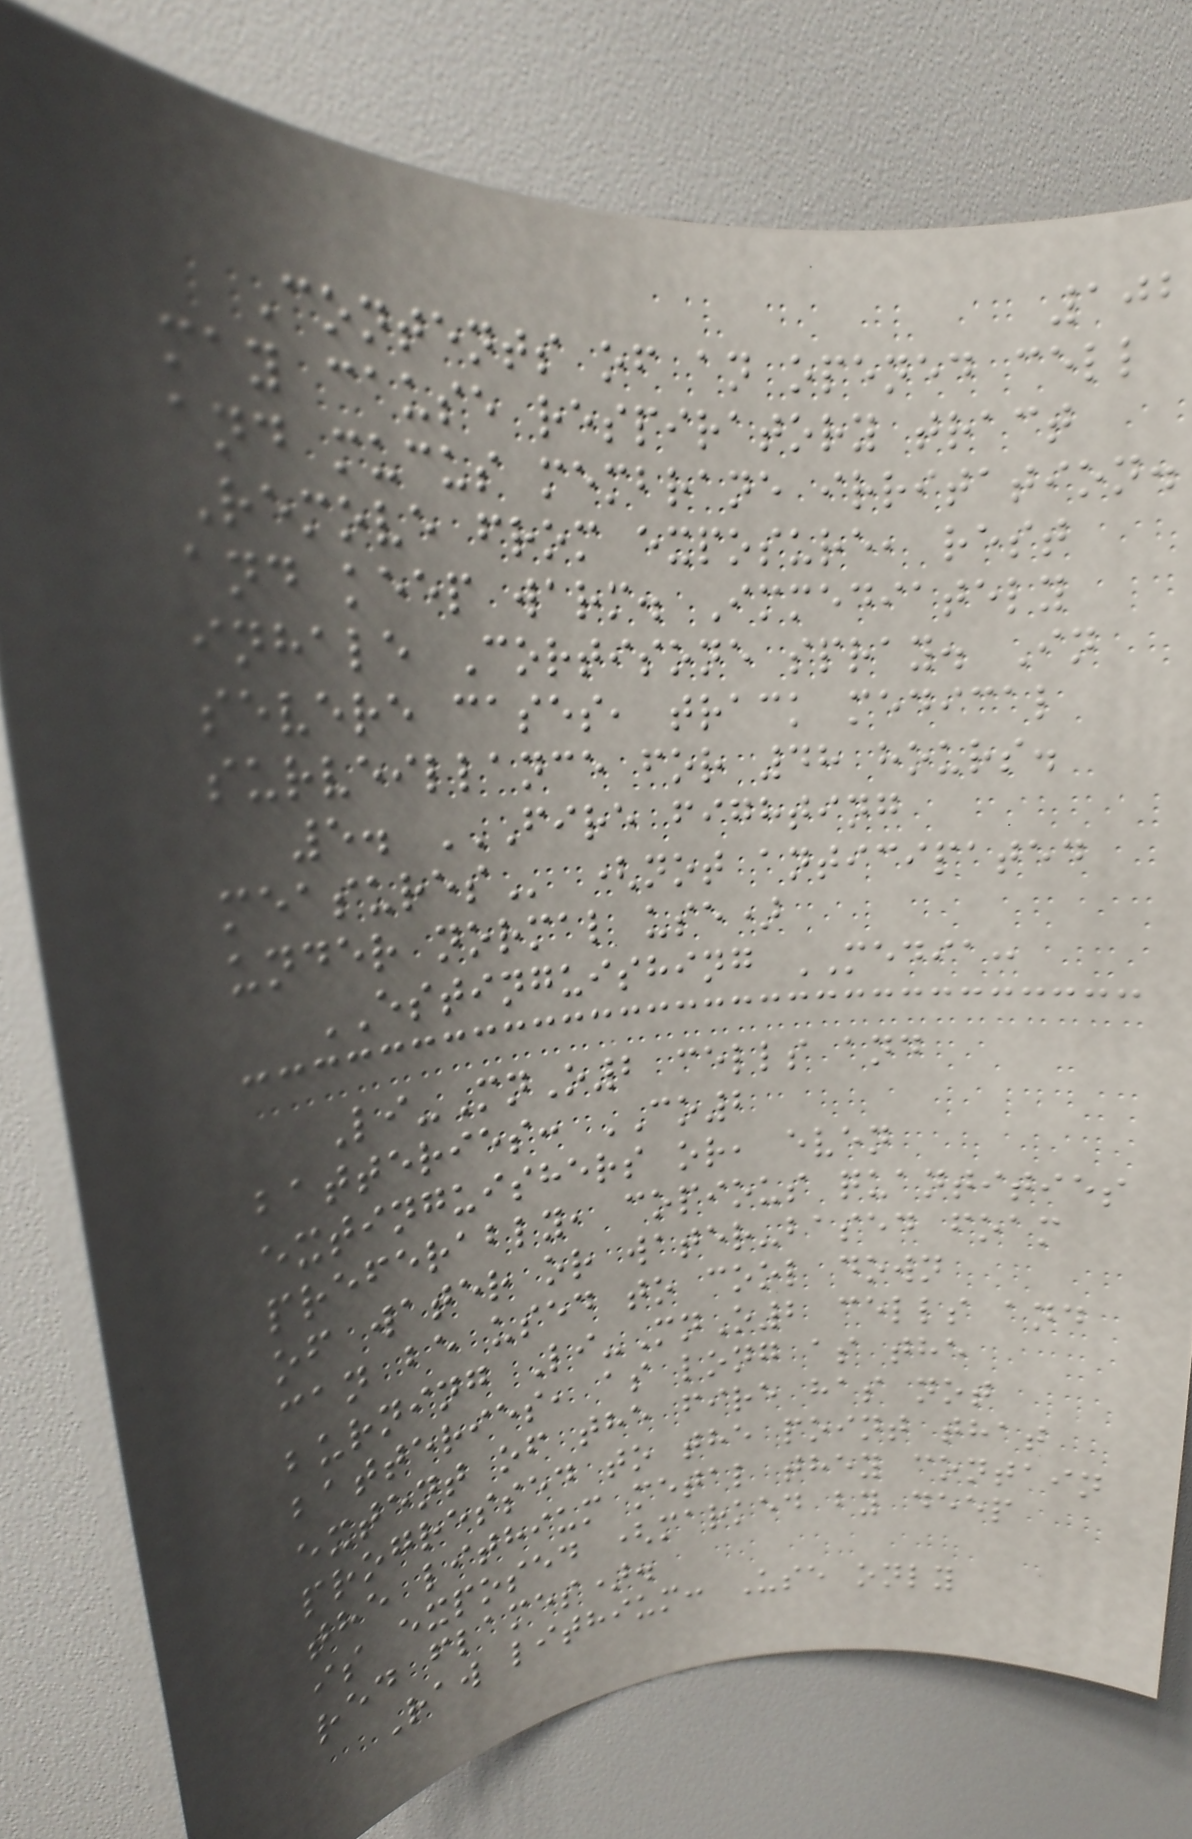102
Contents of an opened cell
may cause respiratory tract
and mucus membrane irritation.
Remove from exposure, rest
and keep warm. Immediately
inhale Cortisone spray. In
severe cases, track medical
surveillance for 48 hours.
5. FIRE FIGHTING
MEASURES (not anticipated
under normal use)
ESTINGUISHING MEDIA:
Li-MnO2 cells and
batteries: CO2
extinguishers or, even
preferably, copious quantities
of water or water-based foam
can be used to cool down
burning Li-MnO2 cells and
batteries, as long as the
extent of the fire has not
progressed to the point that
the lithium metal they contain
is exposed (marked by deep
red flames).
Raw lithium: Use only
